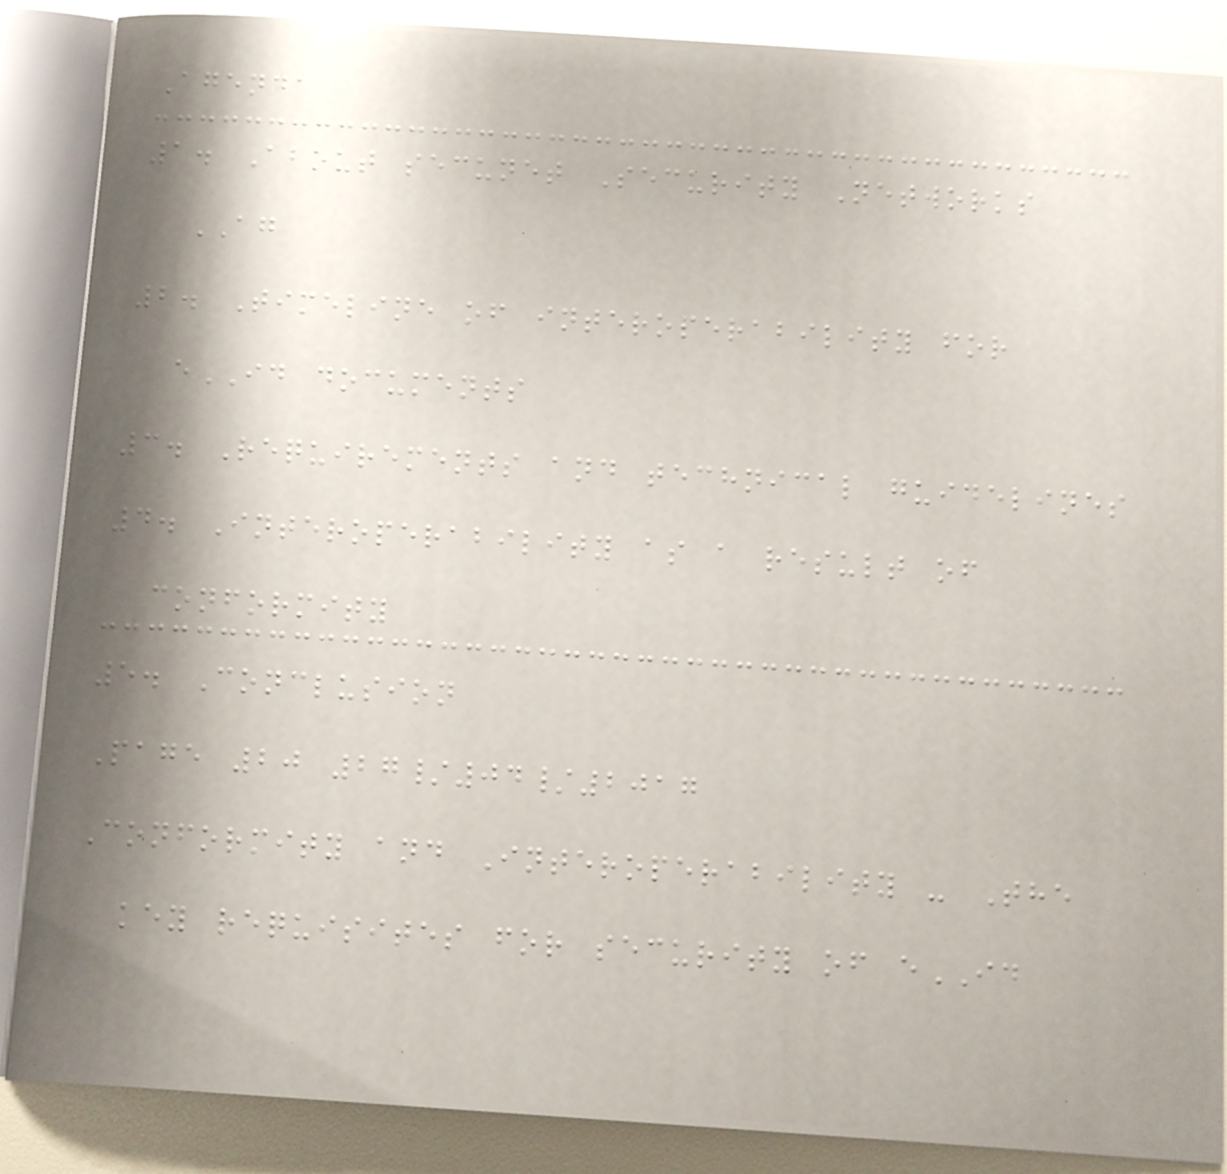Agenda
1. About secunet Security Networks
AG
2. Timeline of interoperability for
eID documents
3. Requirements and technical guidelines
4. Interoperability as a result of
conformity
5. Conclusion
Page 20 27/04/2017
Conformity and Interoperability - The
key requisites for security of eID
